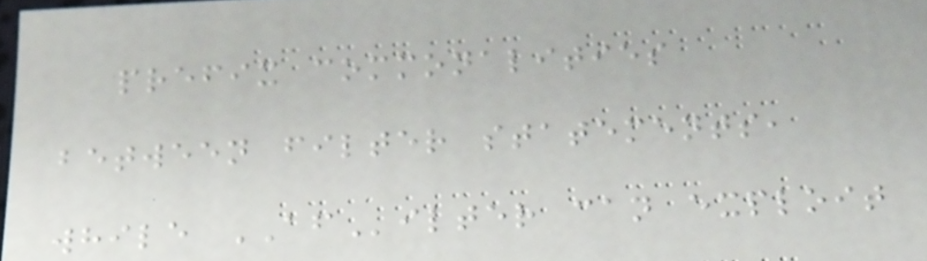prefix commonalities
between filter statements,
while AFilter can exploit
